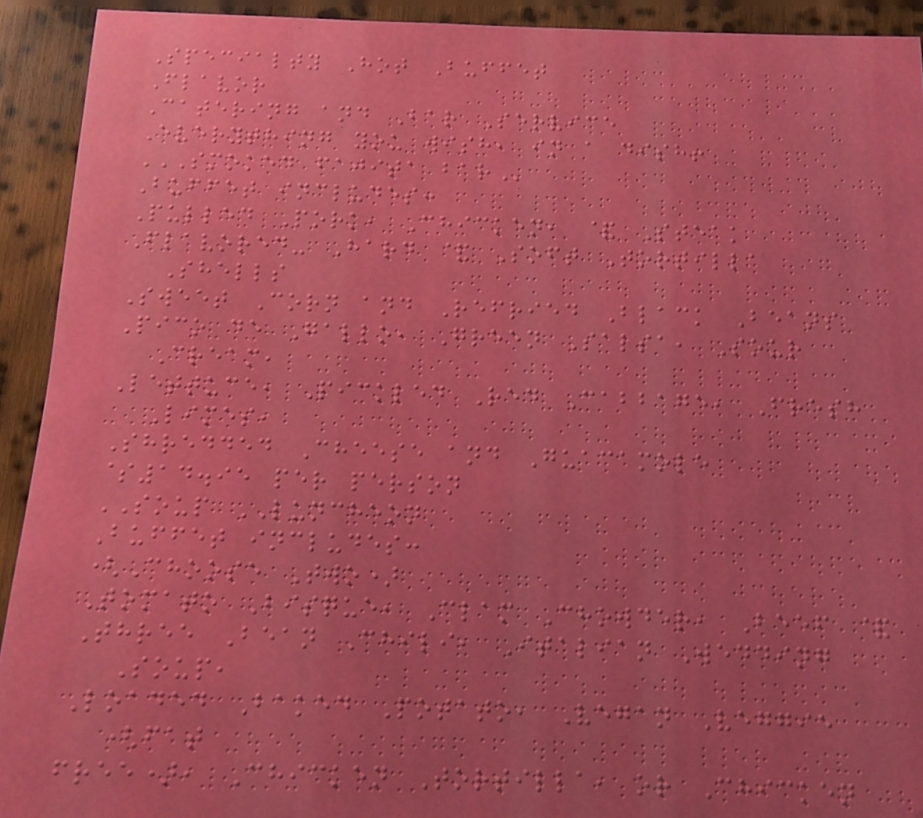Specialty Hot Buffet
Flavor
Catering and Bar Service
Everything you wish, in a dish!
SMOKED FAJITA BAR
Buffet includes:
Pulled Pork, Chicken, & Steak
Flavored- Hard & Soft Tortilla
Shells
Sweet Corn and Refried Black Beans
Pico de Gallo, Green Salsa, Sour
Cream,
Lettuce, Pickled Red Cabbage, Fresh
Limes,
Shredded Cheese and Guacamole
$14.95 per person
SOUP LUNCHEON
Buffet includes:
(Choose Two)
Tomato Bisque, Clam Chowder, Beef &
Three Bean Chili, Italian Wedding
Soup,
Loaded Baked Potato, Vegan Veggie
(fat
free), Chicken Tortilla, or Chicken
